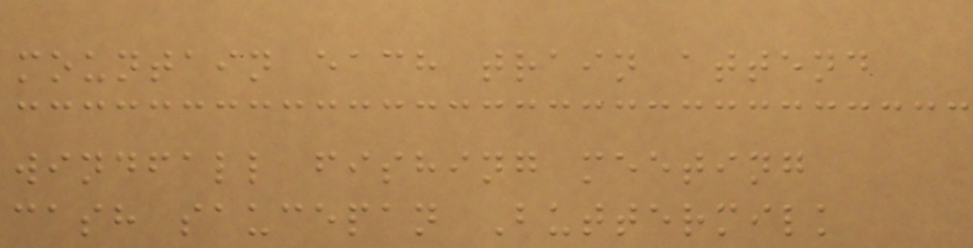mountain each train attend
windfall fishing meeting
cash saucepan Buttermilk
